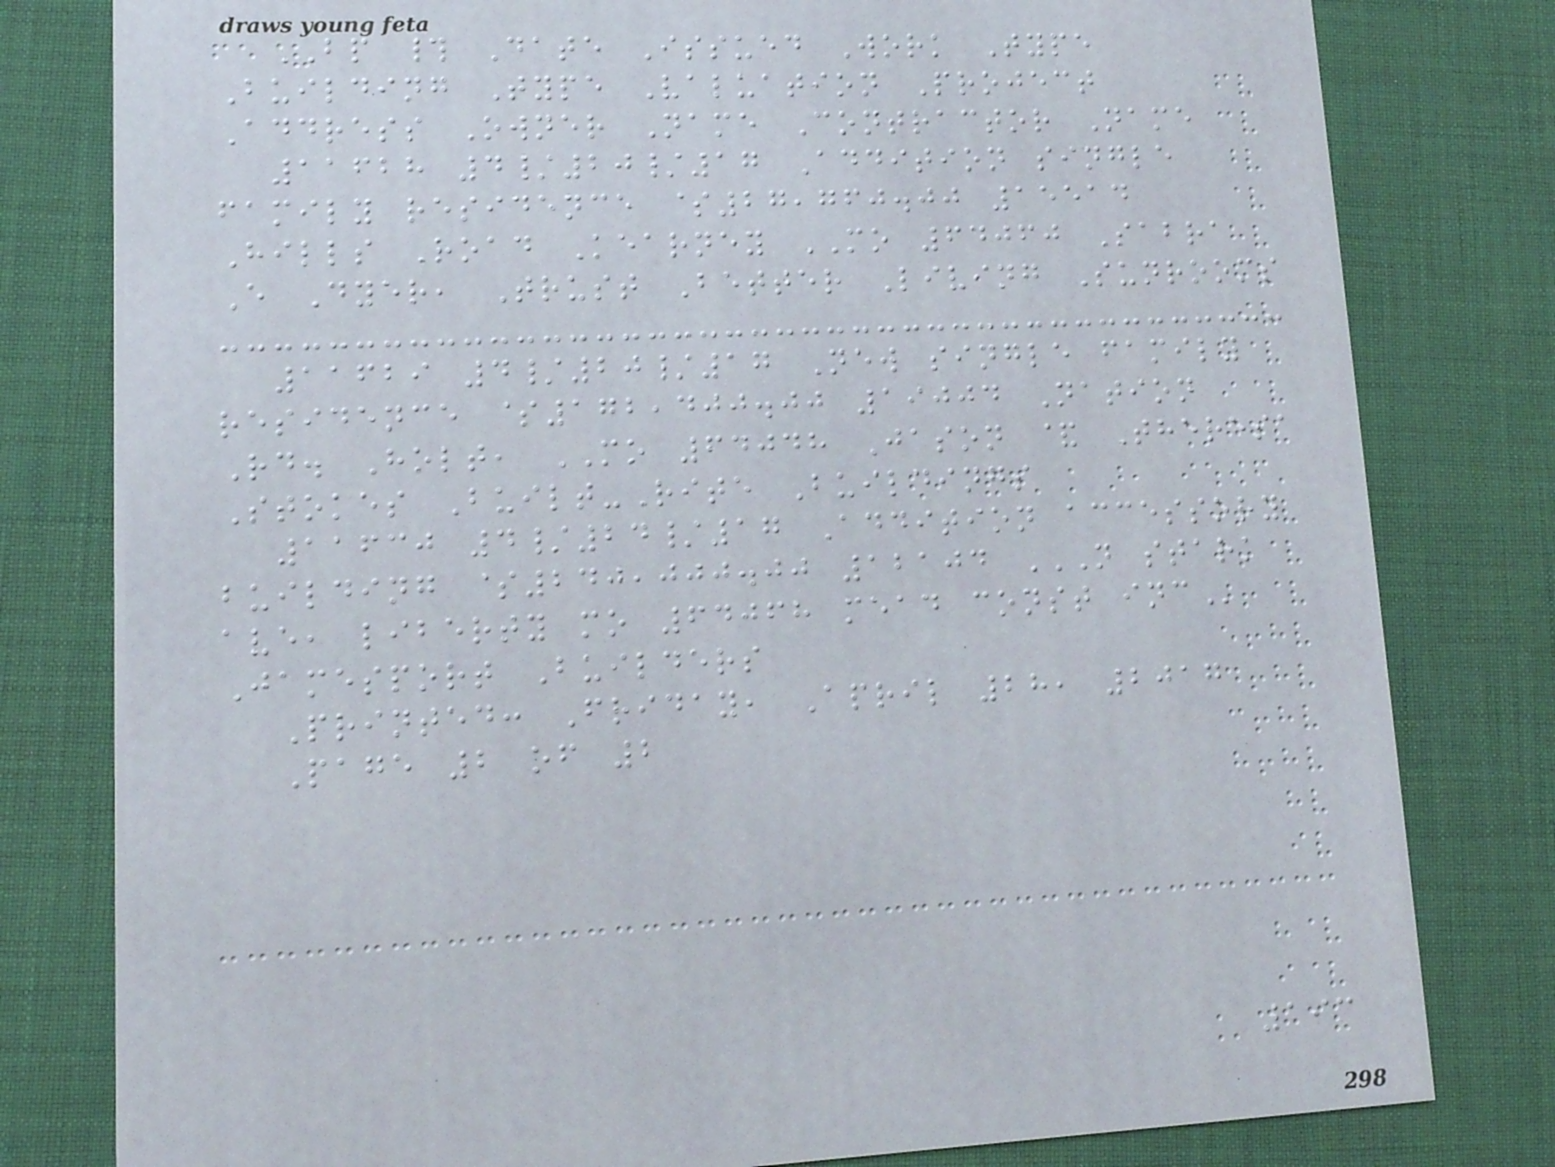BP # Date Issued Work Type
Building Type Valuation Project
Address Owner Name Contractor Name
11628 4/20/17 Addition single
family residence $27,760.00 15514
Hills Road Kearney MO 64060 Sabra
E Dyer, Trust Better Living Sunrooms
11629 4/20/17 New single family
residence $172,400.00 19004 Nation
Rd. Holt, MO 64048 Jason & Theresa
Stokes Built-Rite Buildings
11630 4/24/17 Addition accessory
building $240,000.00 12104 N STARK
AVE, LIBERTY MO 64068 MEAD CONST INC
Jamesport Builders
Printed: Friday, April 28, 2017
Page 2 of 2
193
